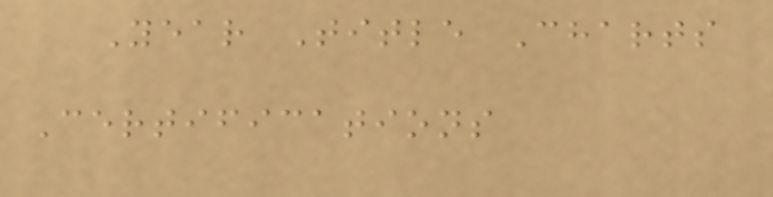Year Title Charts
Certifications
